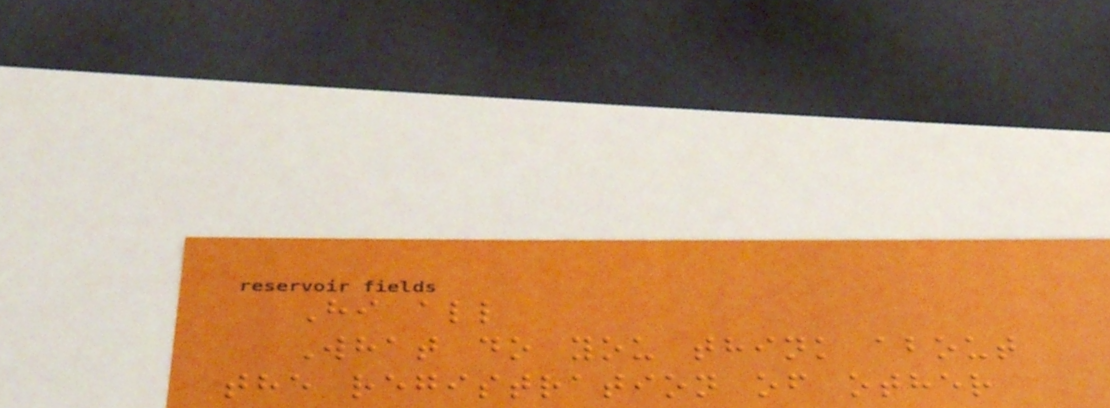Hi all
What do you think about
the registration of other
